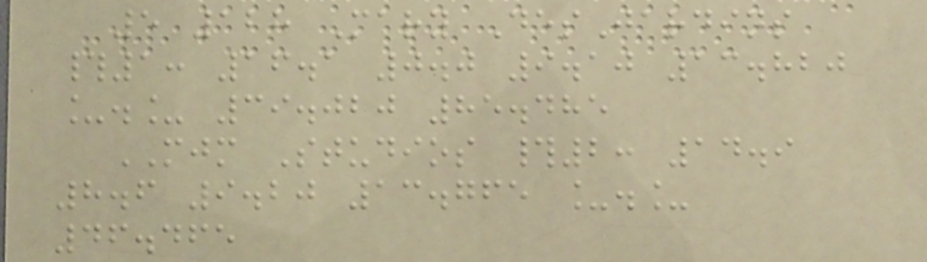5 128 Mary DesJardins
#1: 16.1 0.0 9.10 13.820
_._ 39.020 85.485
MJM Studios #2: 14.9
8.6 9.20 13.765 _._
46.465
